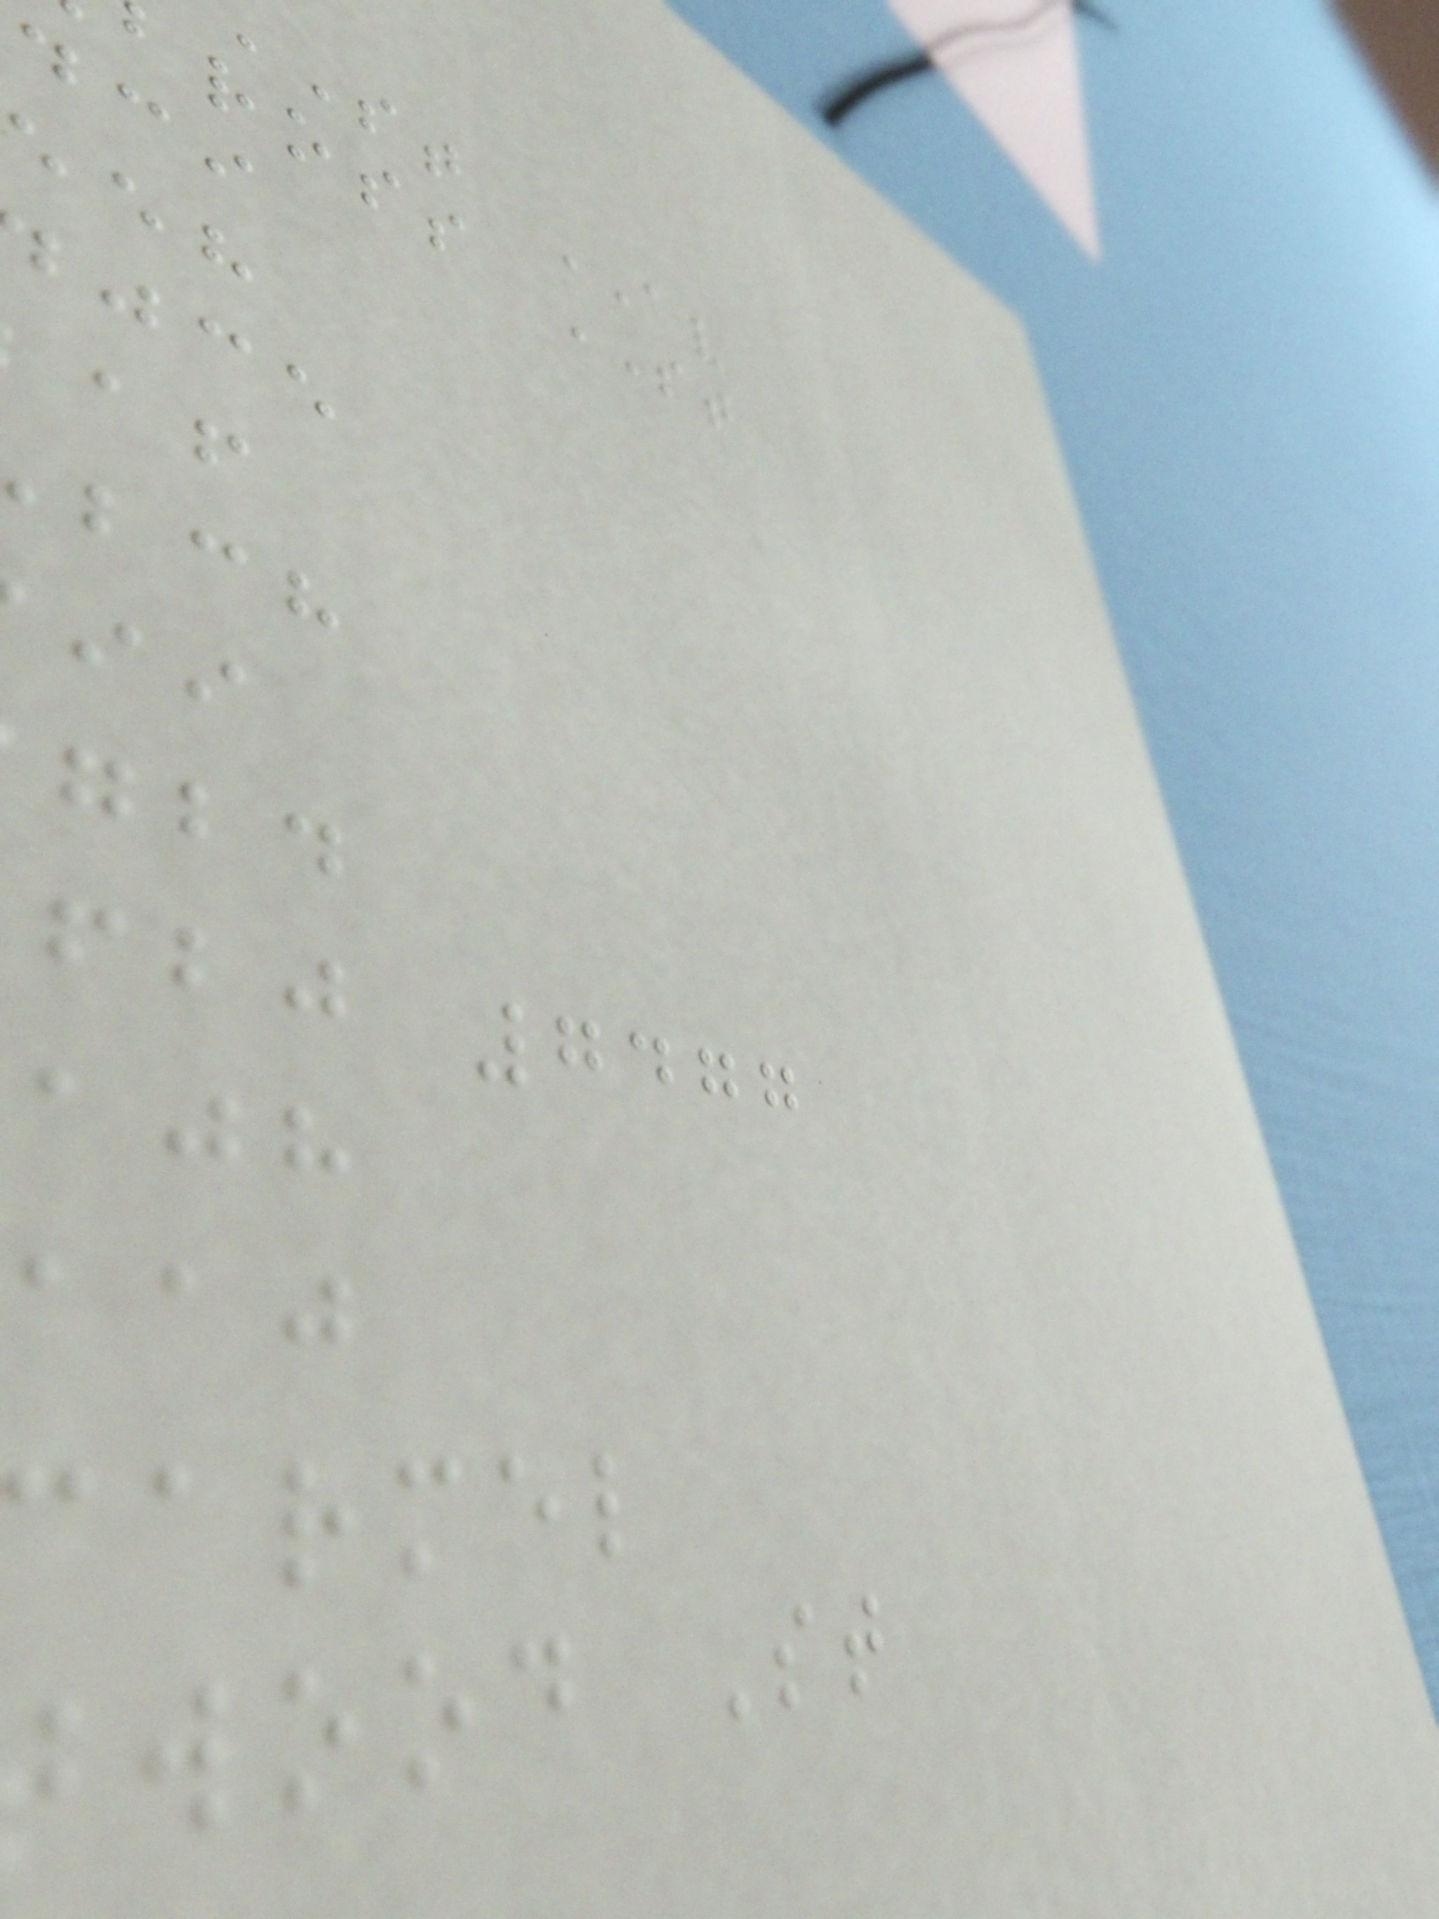st AV
ross ST
fbj 7477
armel
wood St
